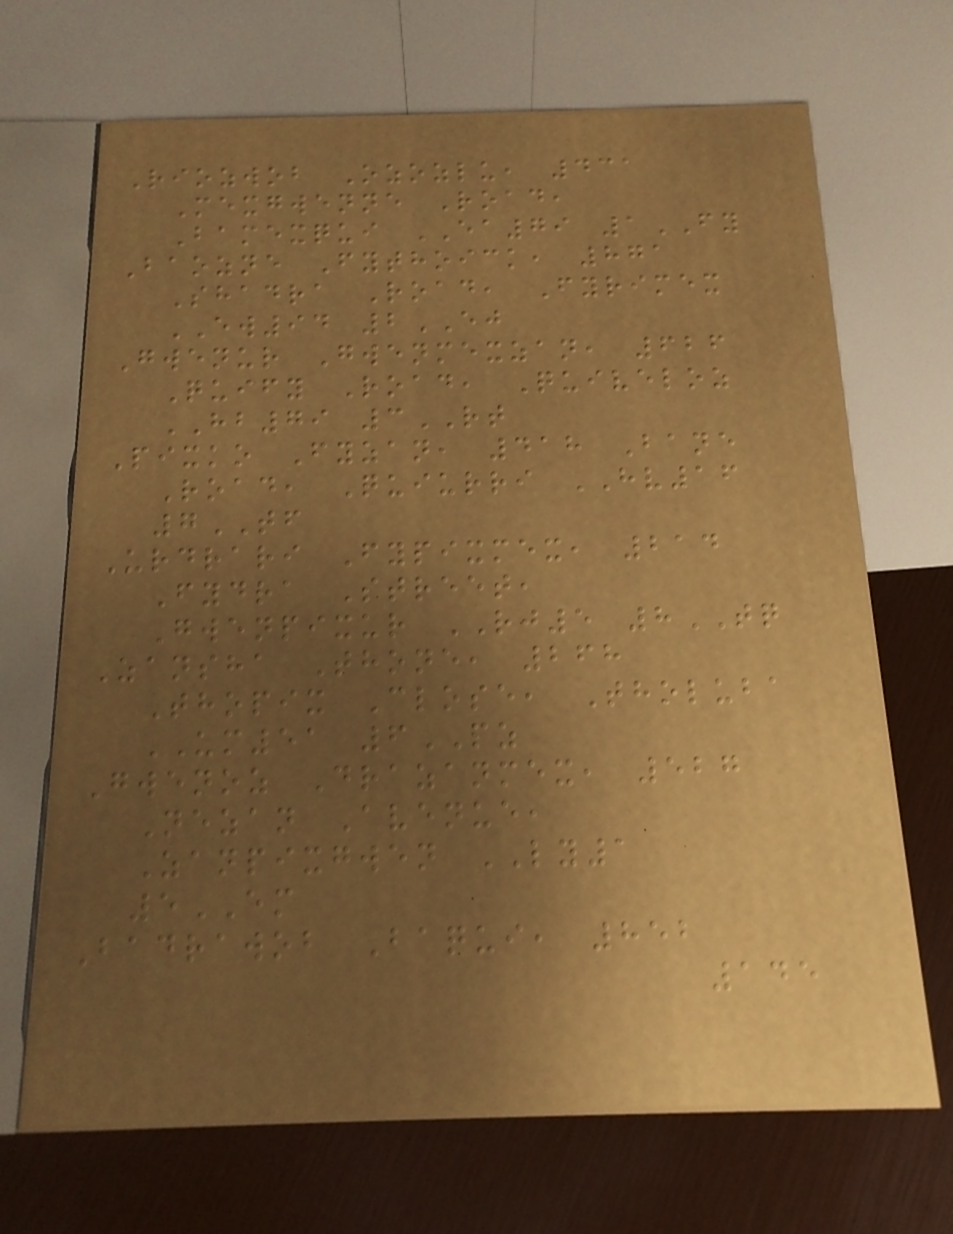Riozwob Ozozlu, 431
Mexgwenne Road,
Bamexqui EA79 1FY
Baozne Fythoick, 871
Shadra Road, Fyrimex
EW94 2EJ
Gwenur Gwenmexzan, 626
Quify Road, Quiveloz
HB79 3RT
Pixko Fyzan, 418 Bane
Road, Quiurri HV16
7TF
Urdrari Fypixmex, 214
Fydra Street,
Gwenpixur RJ5 8TQ
Zansha Thone, 268
Thopix Close, Tholuba
UM51 6PZ
Gwenoz Drazanmex, 527
Nezan Avenue,
Zanpixgwen LY1
5EM
Badrawob Baqui, 852
145
